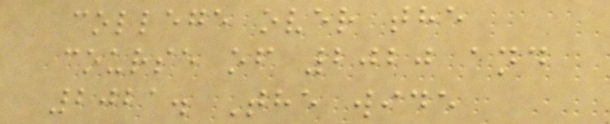college over the
course of 2020 and
2021. The wide
